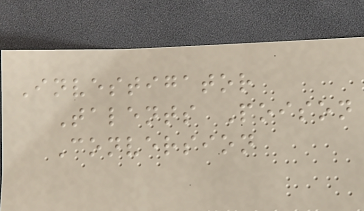Investigator
Talents Poison
Conversion
